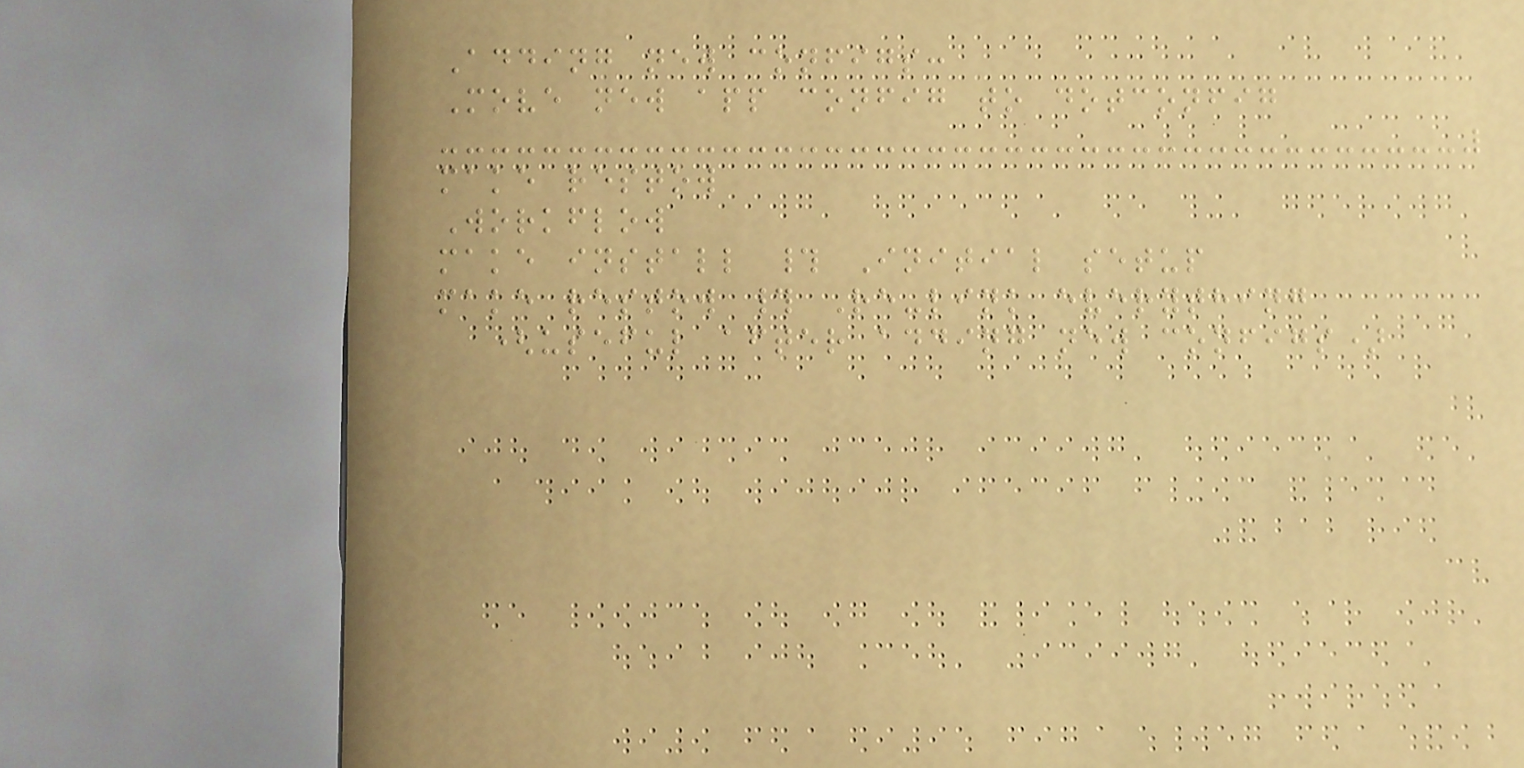Adding new configs:
Move new app config to dotconfig
make restow
Workflow
make install # Initial setup
make restow # Re-link everything
(useful after adding new configs)
